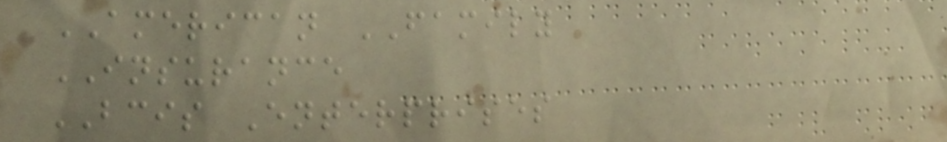AMERICAN FAMILY
INSURANCE
BCIS Enterprises
